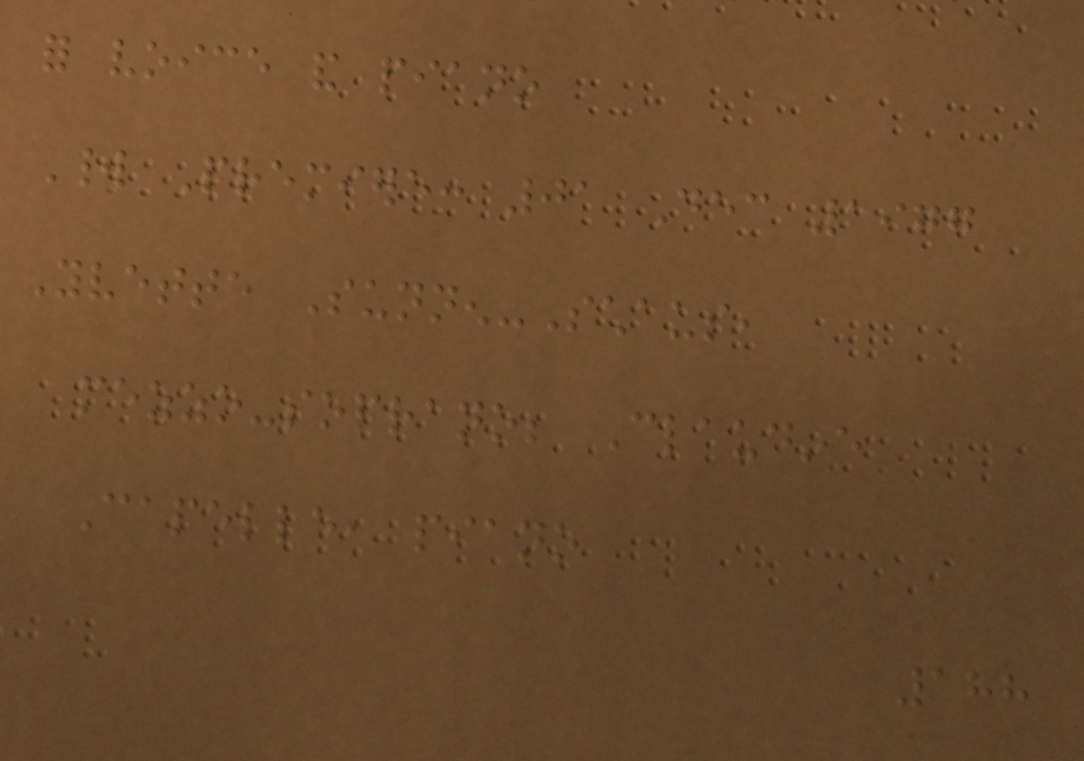for voice and piano
World Premiere: 01 Dec 1977
Yvette Sunnen-Schaus,
mezzo-soprano; Claudine
Capelle, piano
188
